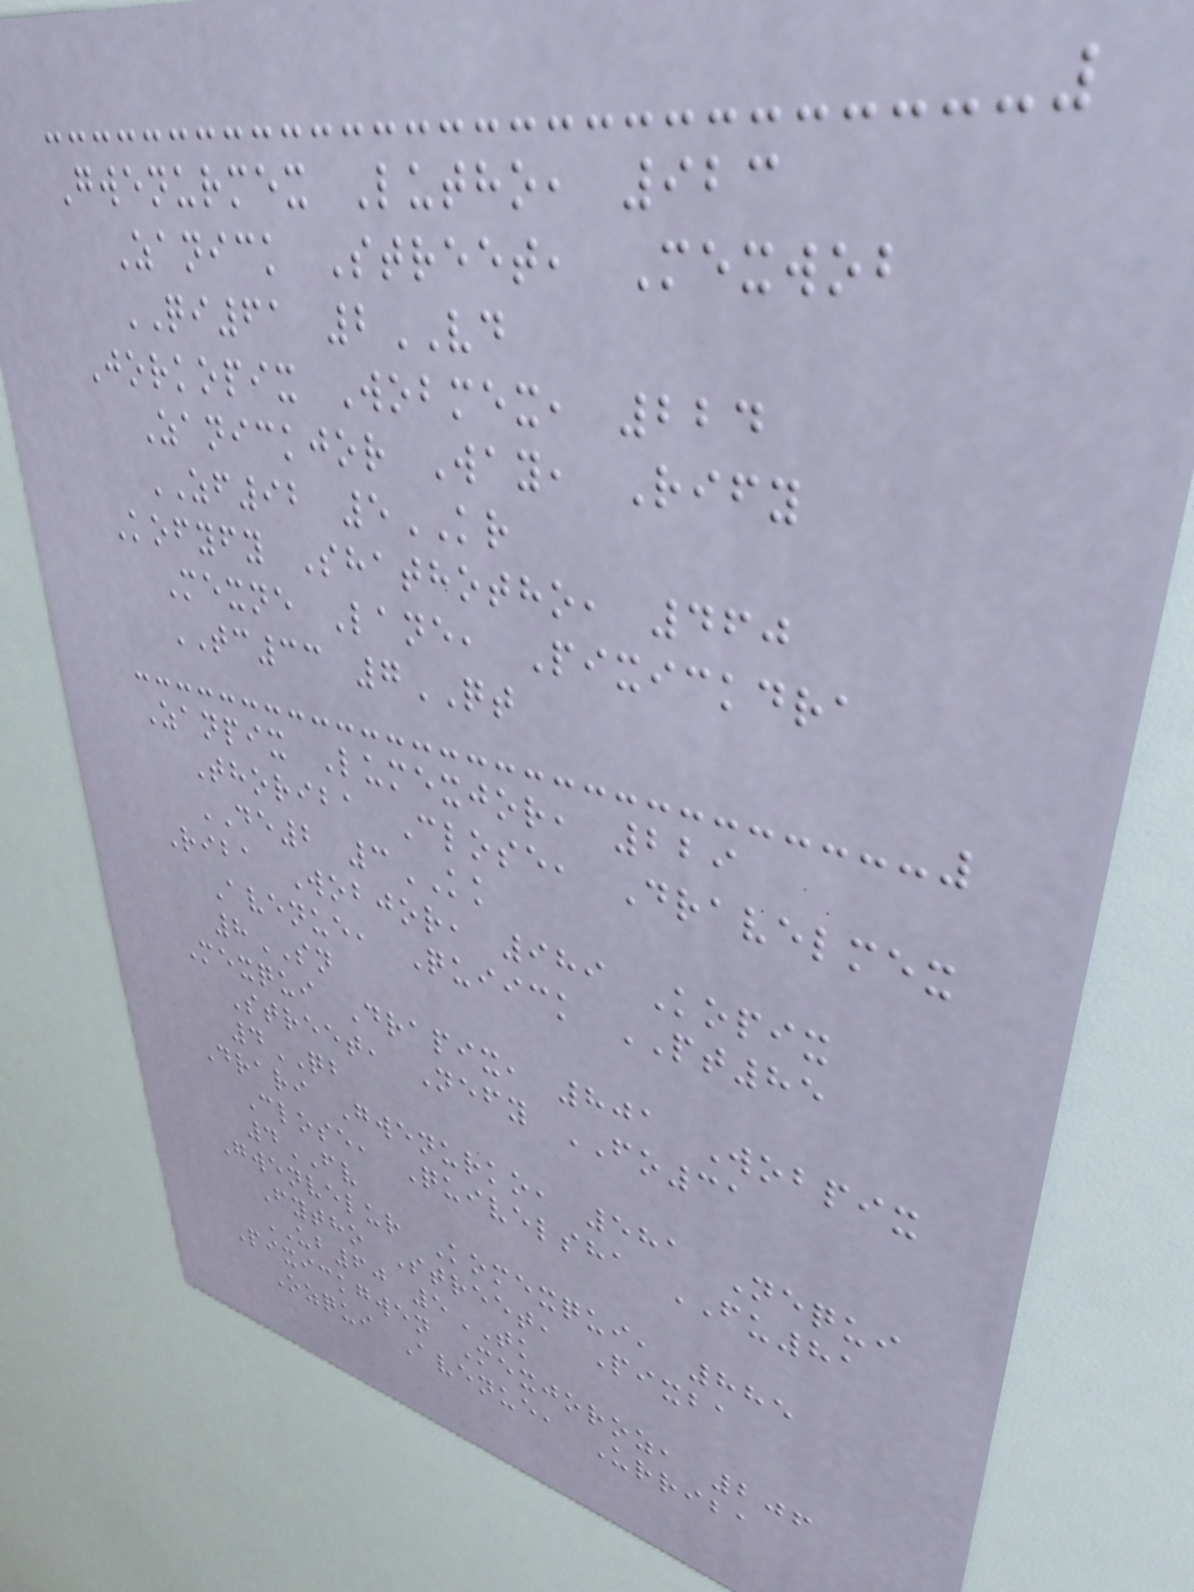Gwenurmex Lutho, 923
Zanick Street, Mexwob
QI61 2VD
Jorkopix Wobmex, 224
Zanickjor Way, Rify
ZF92 5KR
Kofyfy Shathotho, 460
Mexne Lane, Pixickdra
TC33 7QT
Zanpix Lumexjor, 229
Thoriba Close, Dravelmex
DE2 3KK
Riba Wobjor, 989 Kopix
Avenue, Quiick PT85
8SN
Mexqui Drapix, 801 Wobpix
Street, Nefy FO31
4QB
Drari Gwenurko, 581 Nequi
Close, Quivelsha FU81
4FV
Gwenvelur Komexqui, 885
Fytho Street, Pixba
UB60 5TK
Pixickgwen Mexjoroz, 206
Ozqui Avenue, Urriba
